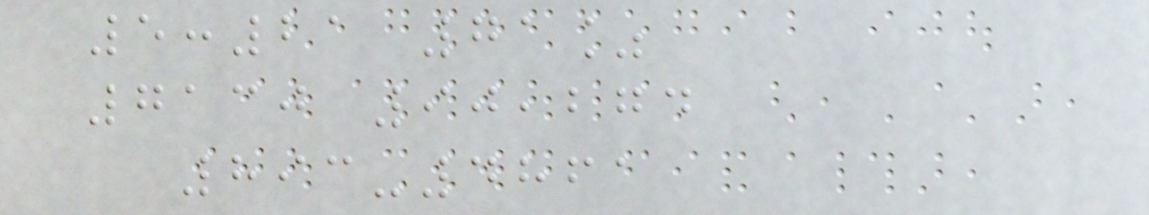5:21 71%
7130 90,274
893-4861
